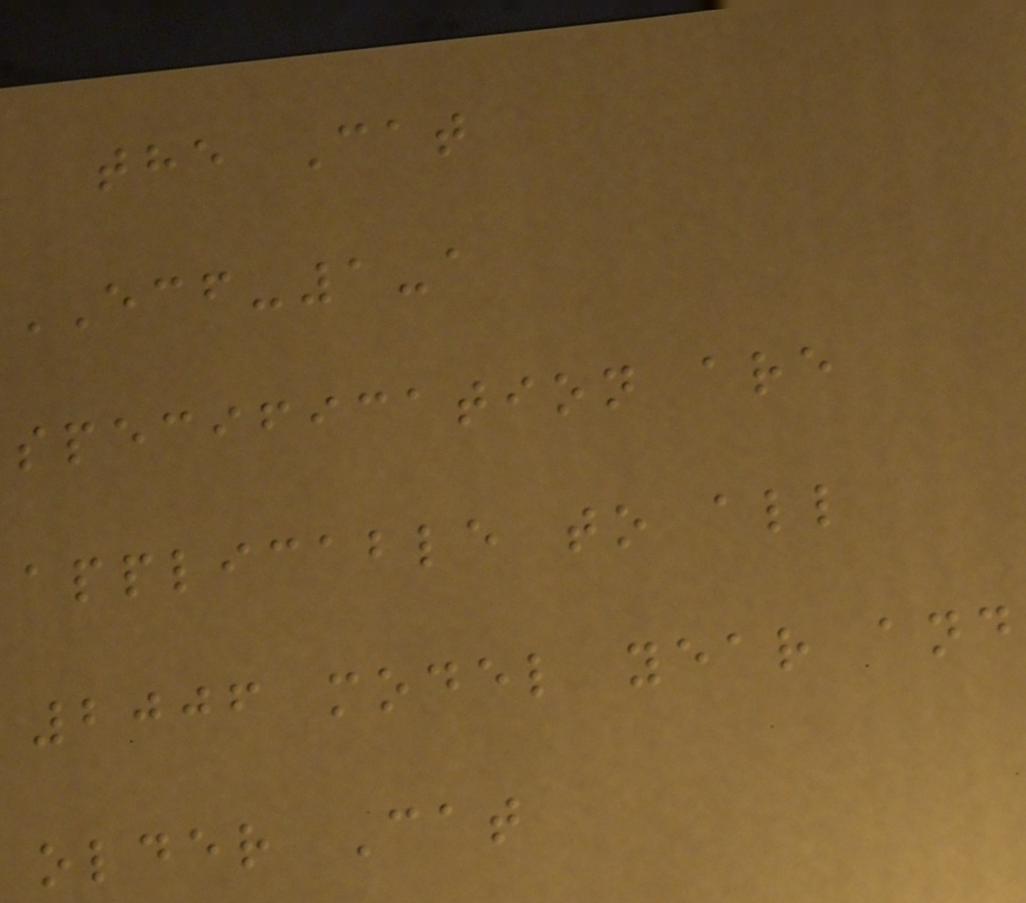the Cat
ECF-1-a
specification are
applicable to all
2006 model year and
older Cat
